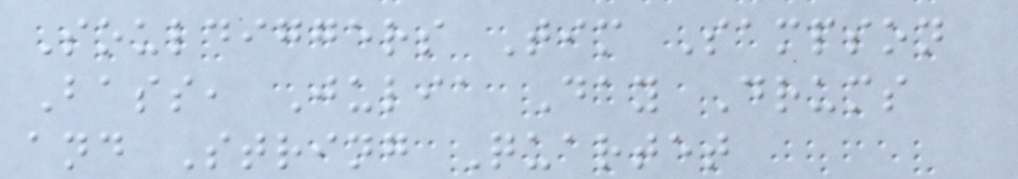Souldiggers Tim Sampson
Bass, Julia Day Drums
and String Quartet
